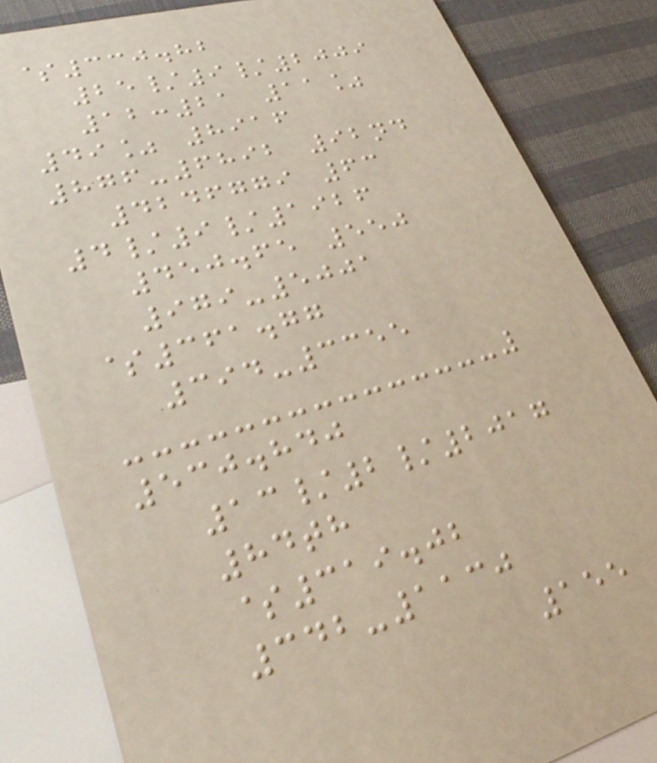$330.82
25/9/2009
12:21 11%
49% 8916
876-6892 92nd
4246779 63
4/9/1926
450.65 550
979-5001
$361.77
394-3355
530.840
13/2/2017
84th
$319.02
342-1130
155
